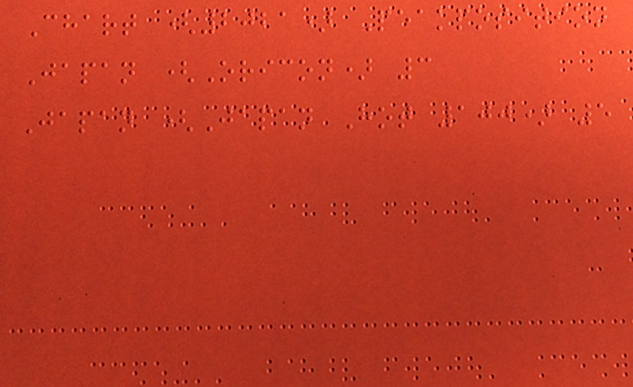Chart (2021) Peakposition
Japan (Oricon) 3
Japan (Japan Hot 100) 5
